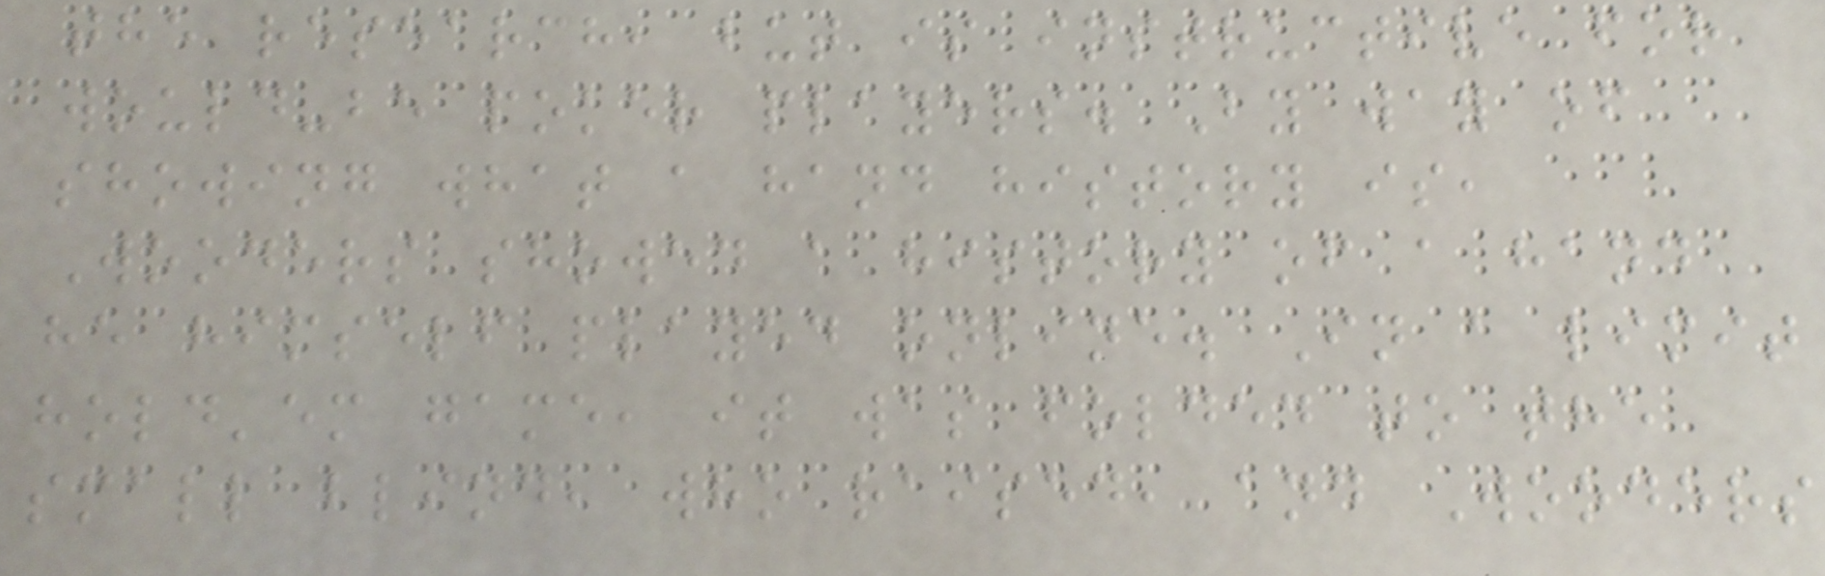the research, but is instructive for
would-be poker players. By way of
showing what a hand history is,
Wooders showed a history of a hand
he himself played online. In a limit
hold'em game, it was folded to the
small blind, who raised, and Wooders
